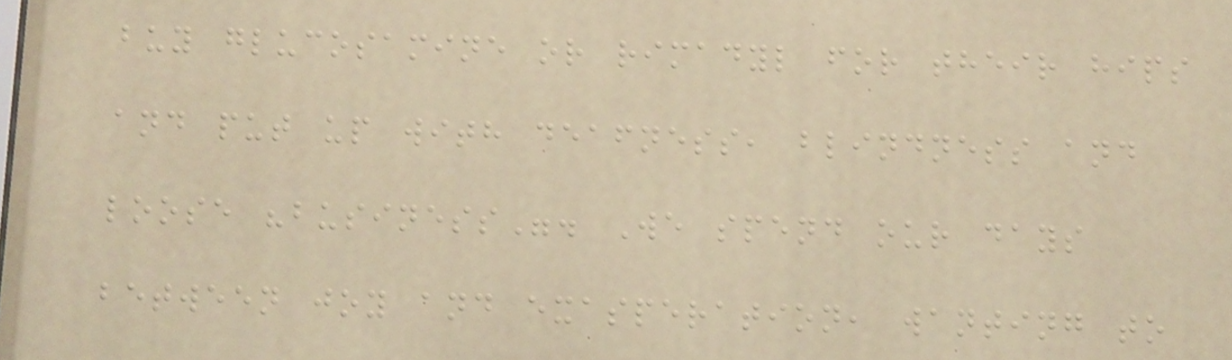buy glucosamine or rimadyl for their hips
and put up with deafness, blindness and
loose "business". We spend our days
between joy and exasperation, wanting to
